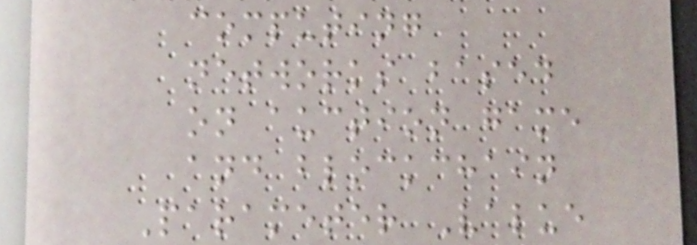computing
networks based
on auction game
and blockchain
Parameter Value
